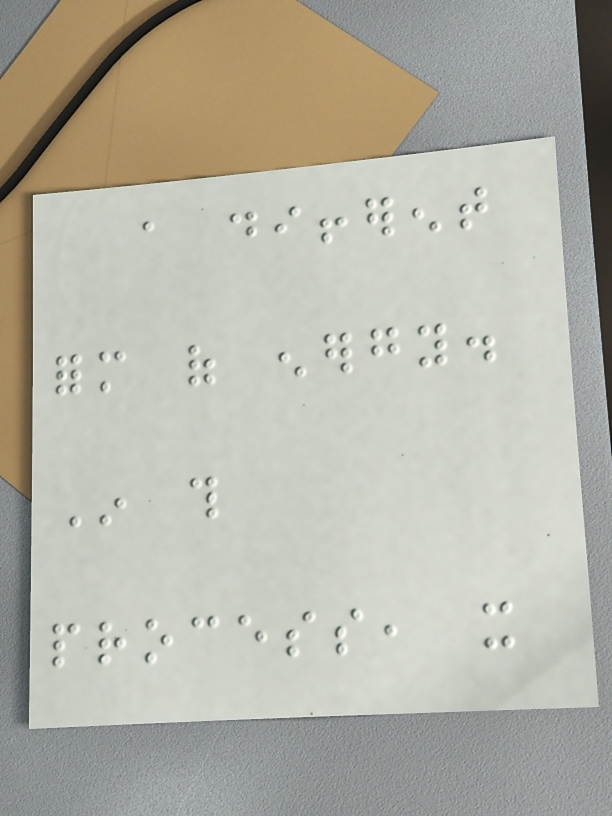a different
form of energy.
In this
process, it
